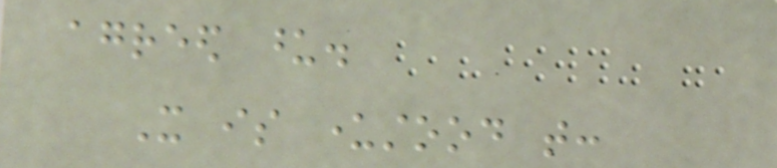agreed upon.
It is understood that:
